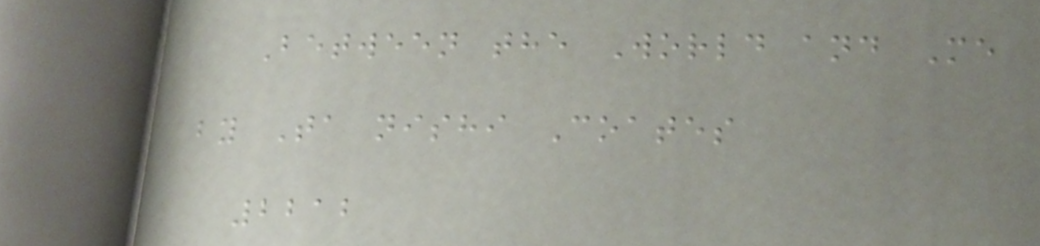Between the World and Me
by Ta nishi Coates
2212
